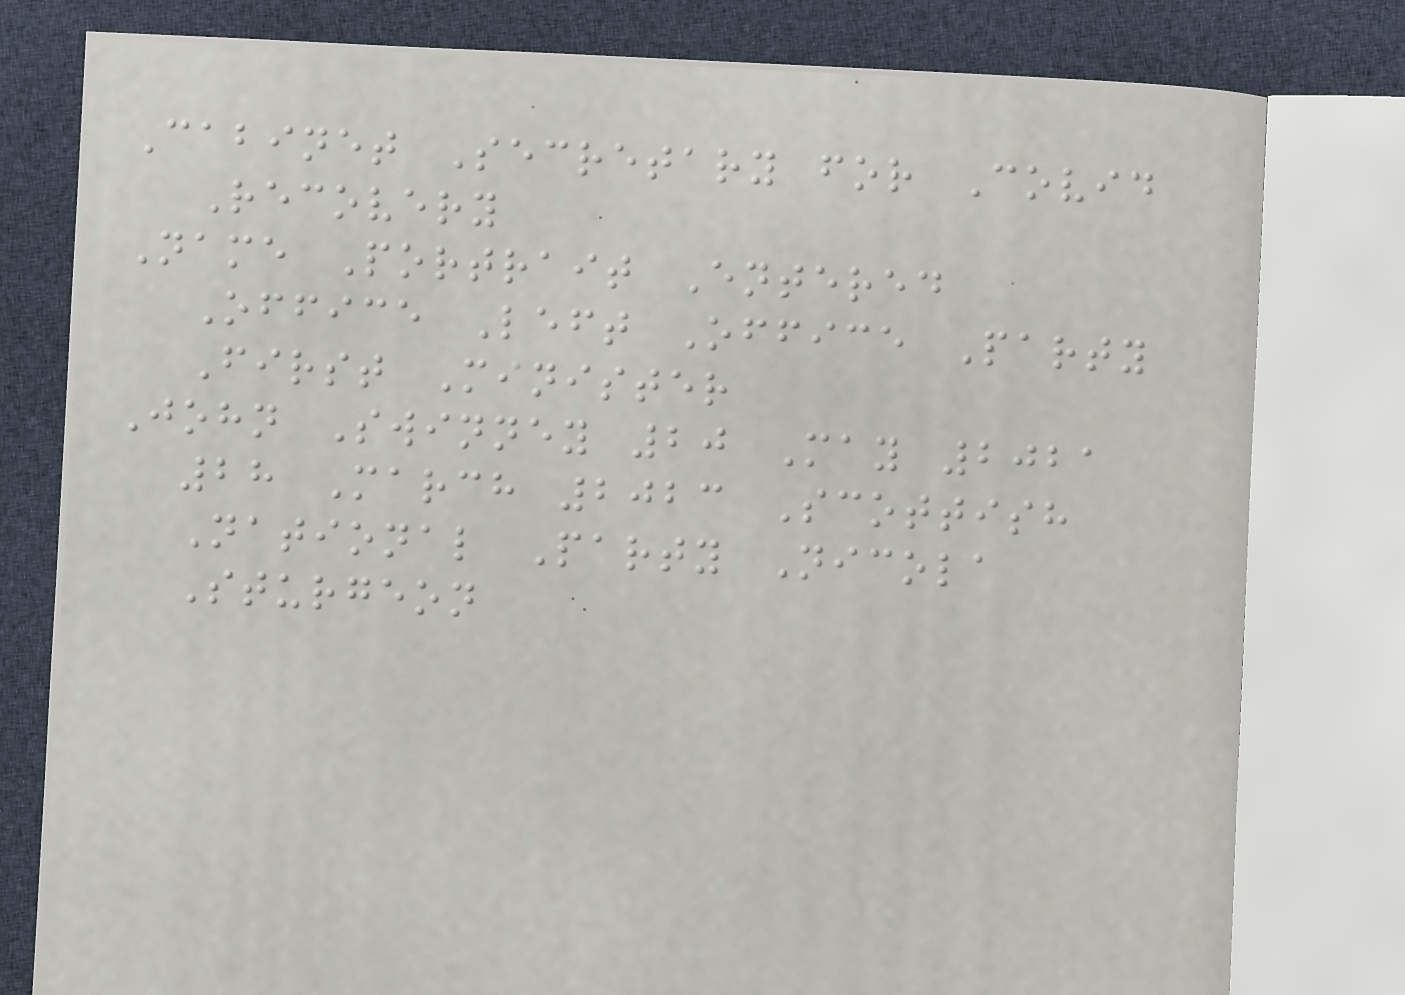Cabinet Secretary for Covid
Recovery
Name Portrait Entered
Office Left Office Party
First Minister
John Swinney 20 May 2021
28 March 2023 Scottish
National Party Nicola
Sturgeon
